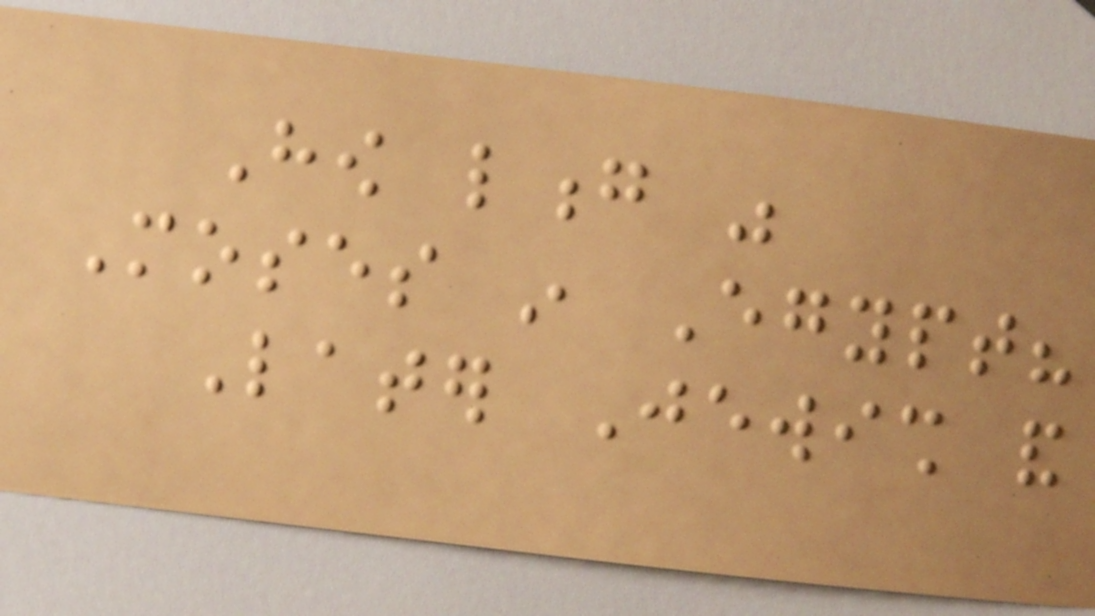How long was
Moses in Egypt?
Later Jewish and
